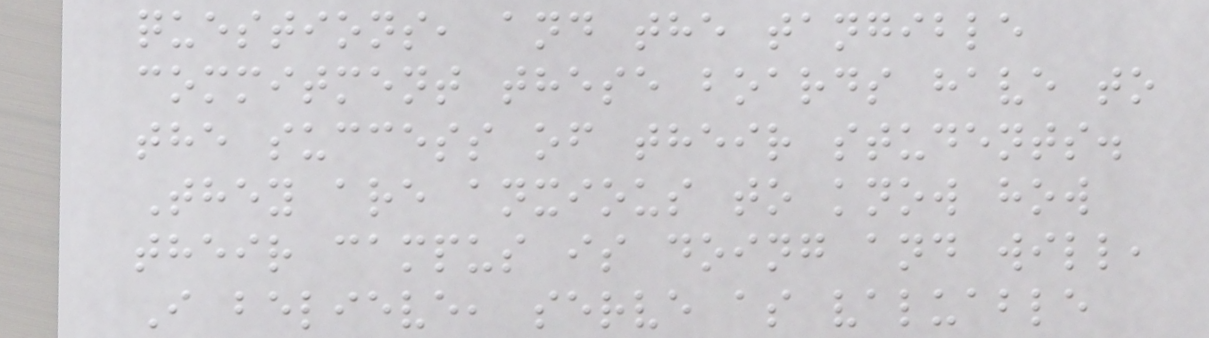questions, and the tangible
commitment these boards have to
the success of their students.
They are anxious to know how
their campus is doing and will,
I believe, serve as valuable
